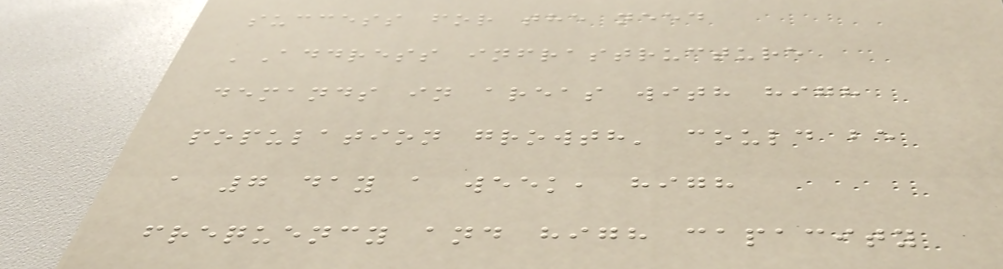success for the need
'Address infrastructure
demands in areas with high
population growth' could be
a 7 day a week, high
frequency and high capacity
